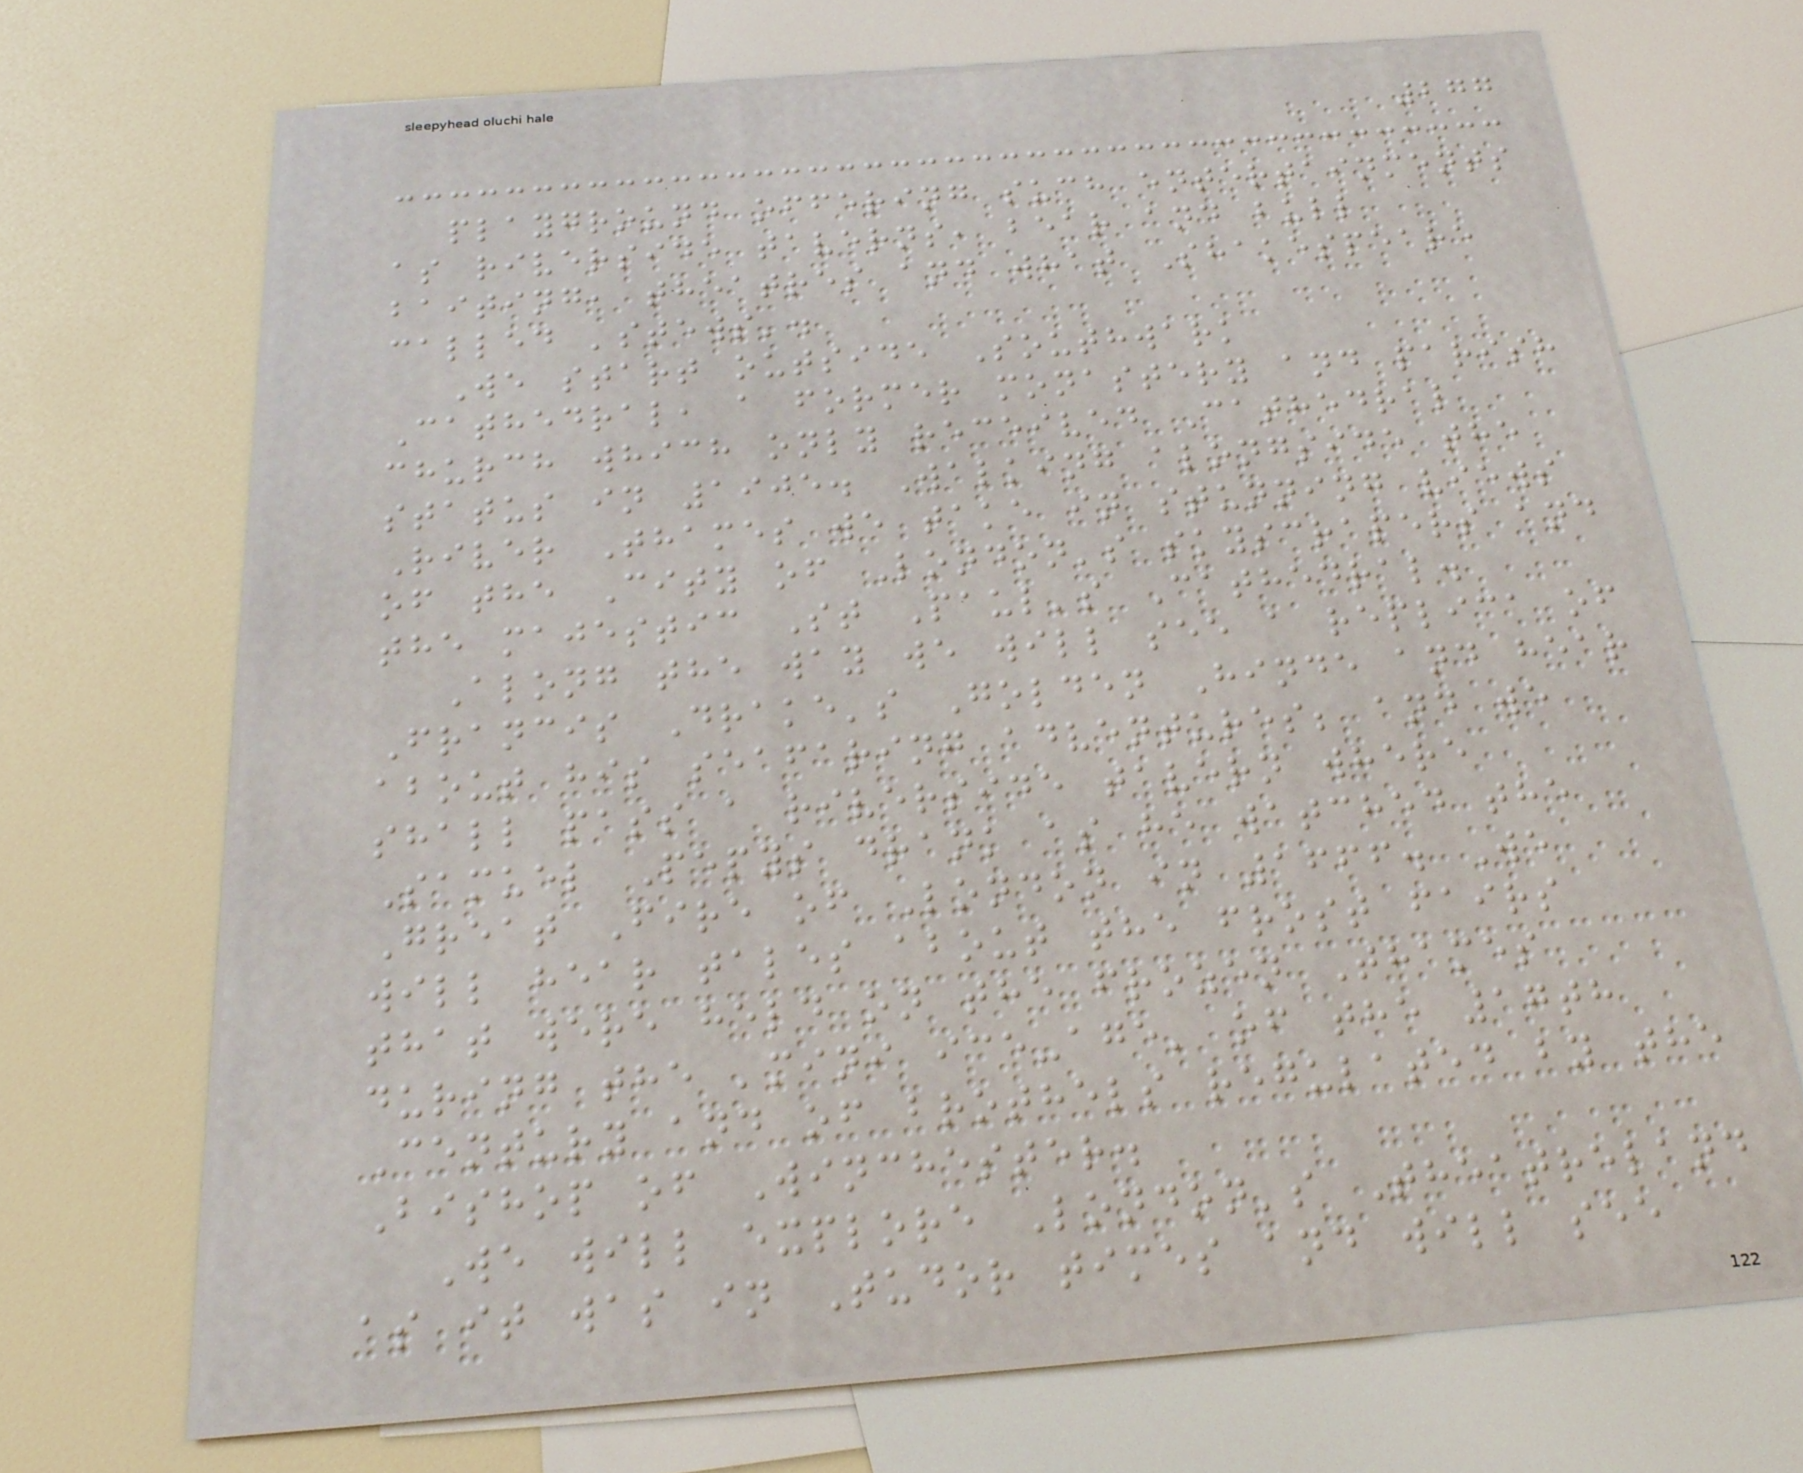277
playground offering such entertainments
as riverside taverns, bear and bull
baiting, theatres and what Shakespeare
called 'stews'.
We start outside Southwark
Cathedral, a former monastery and parish
church which only received Cathedral
status in 1905. Walking alongside the
River Thames we take in stunning views
of the City of London's skyscrapers and
the majestic St Paul's Cathedral.
Along the way we will see a replica of
Francis Drake's Golden Hinde and hear
about his seafaring adventures; and we
shall pass a riverside tavern where
Samuel Pepys drank as he watched the
Great Fire of London in 1666. We
will hear tales about the frost fairs
that were held on the frozen Thames
during the 'mini ice-age' of the 17th
Century and of brothels regulated by the
Bishop of Winchester.
We will explore London's Theatreland
as it was in Tudor times and will see
